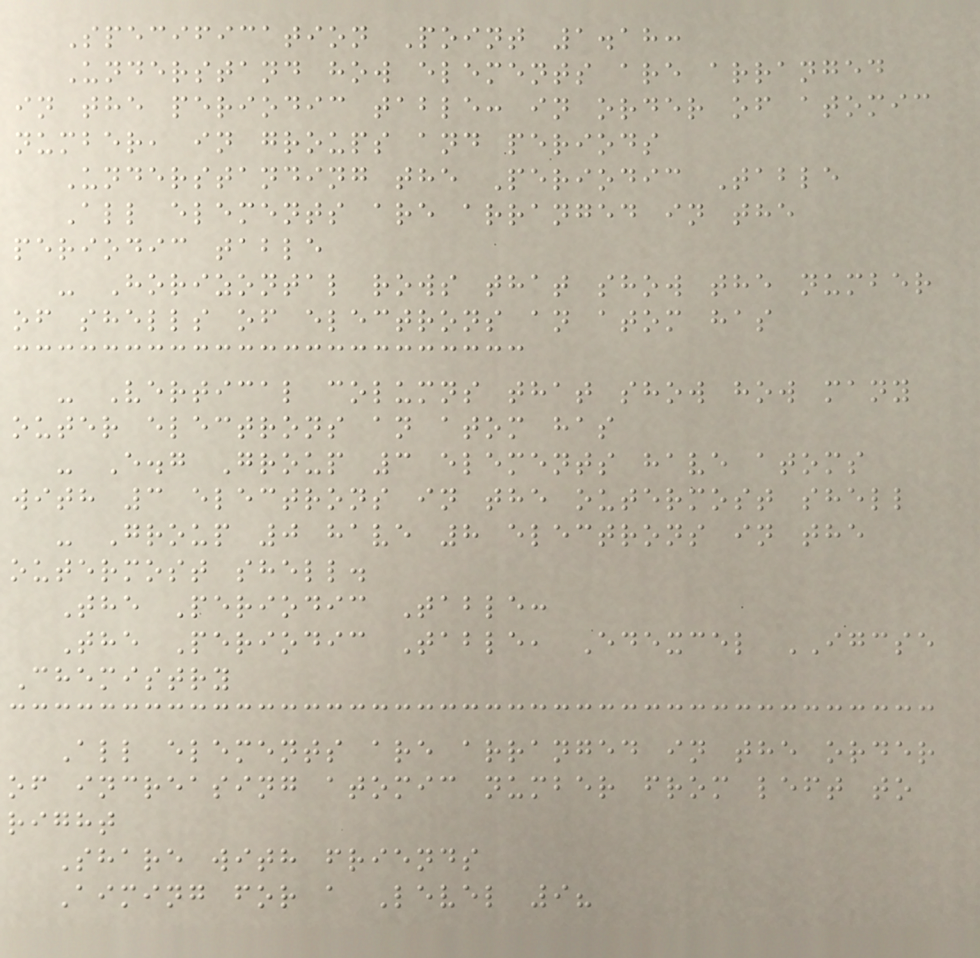Specification Point 1.18:
Understand how elements are arranged
in the periodic table: in order of atomic
number, in groups and periods
Understanding the Periodic Table
All elements are arranged in the
periodic table
- Horizontal rows that show the number
of shells of electrons an atom has
- Vertical columns that show how many
outer electrons an atom has
- E.g Group 3 elements have atoms
with 3 electrons in the outermost shell
- Group 0 have 8 electrons in the
outermost shell.
The Periodic Table:
The Periodic Table, Edexcel IGCSE
Chemistry
All elements are arranged in the order
of increasing atomic number from left to
right
Share with friends
Aiming for a Level 9?
